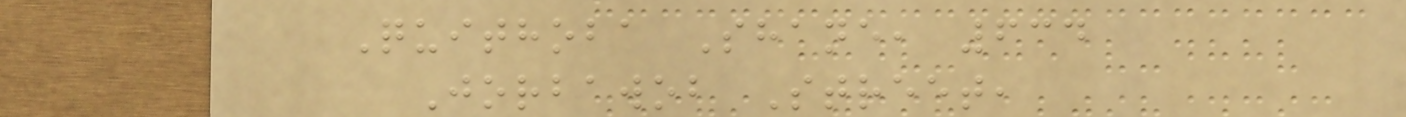Quithoba Shane, 634
Jorbawob Street,
